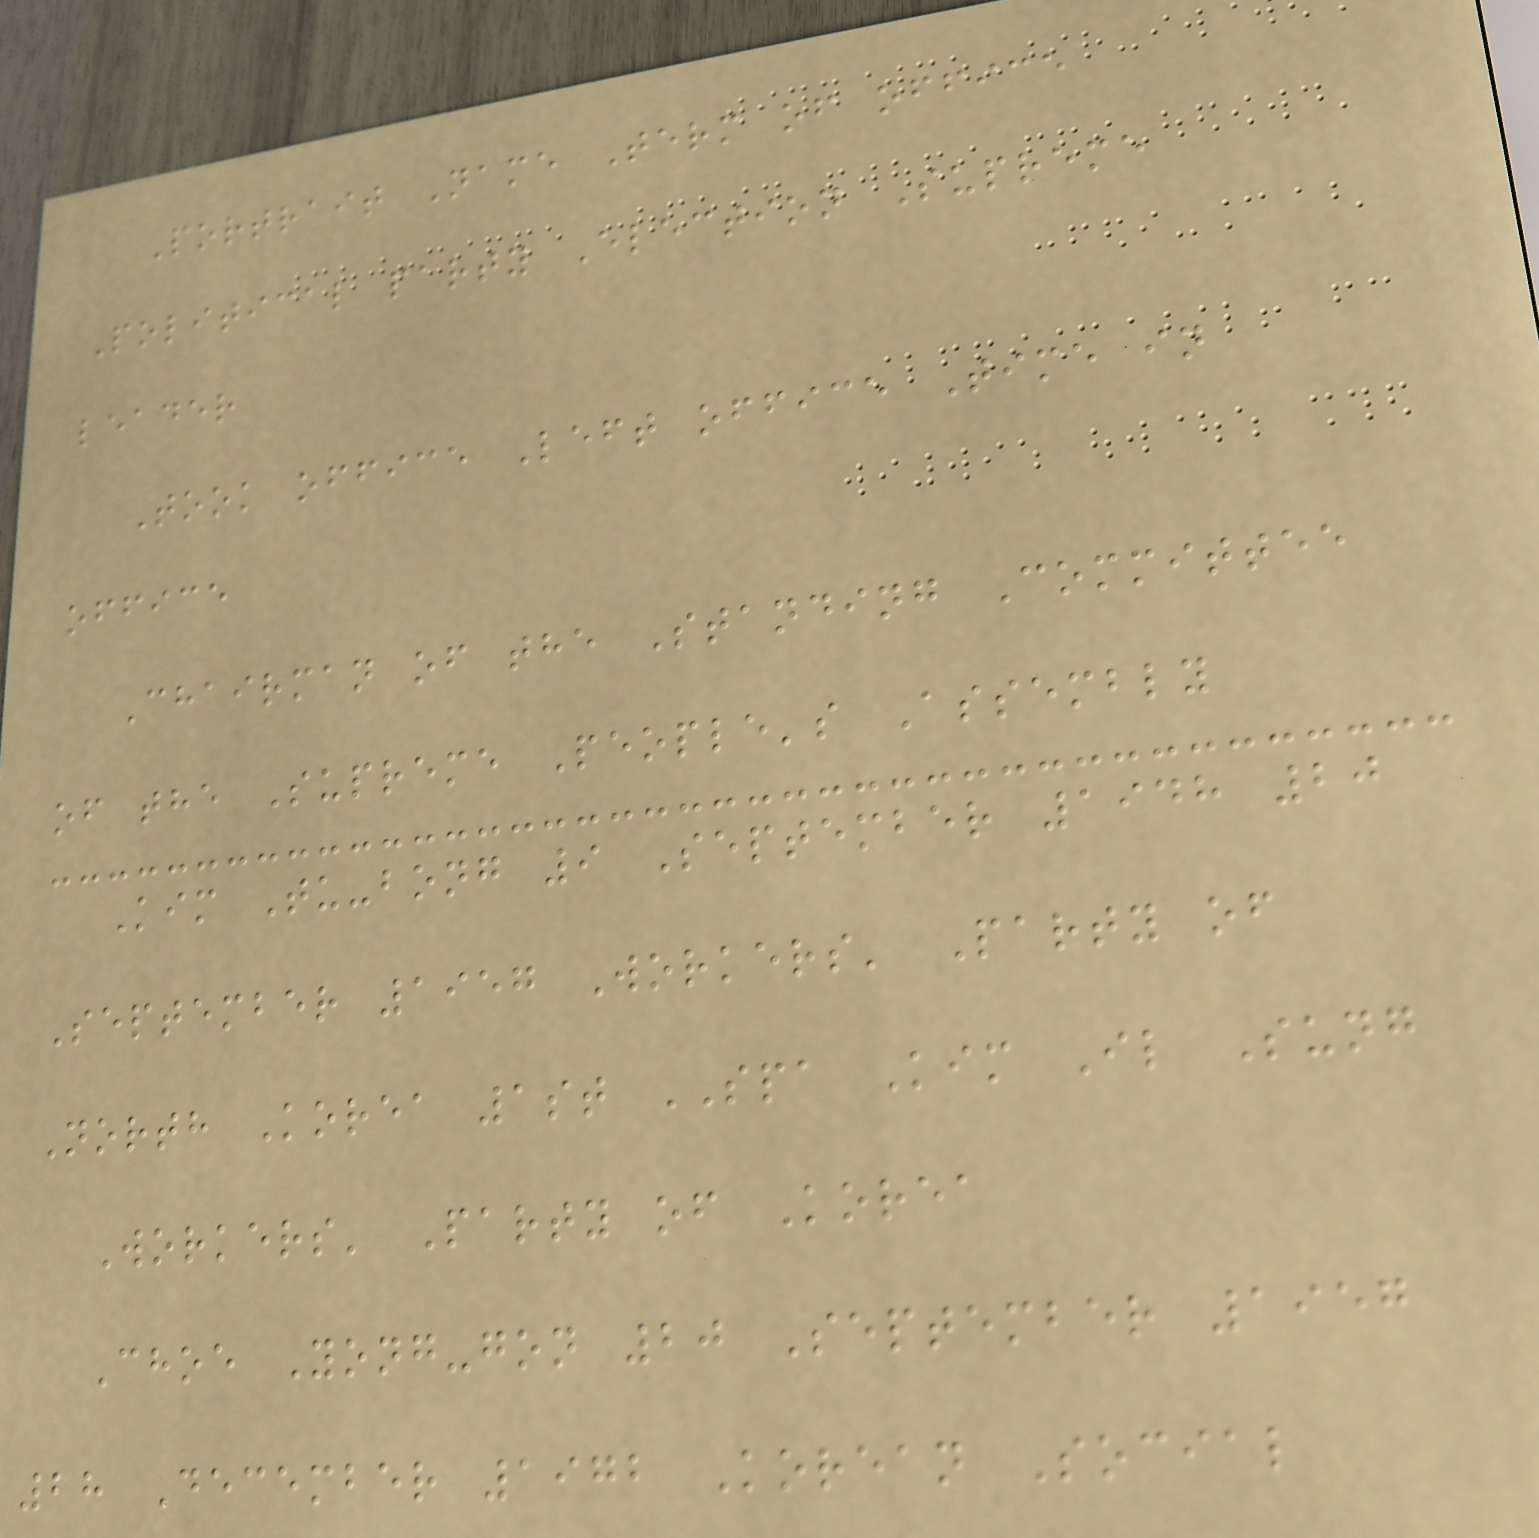Portrait Name Term of office
Political party Election Supreme
leader
Took office Left office Time in
office
Chairman of the Standing Committee
of the Supreme People's Assembly
Kim Tu-bong 9 September 1948 20
September 1957 Workers' Party of
North Korea 1st SPA Kim Il Sung
Workers' Party of Korea
Choe Yong-gon 20 September 1957
28 December 1972 Korean Social
